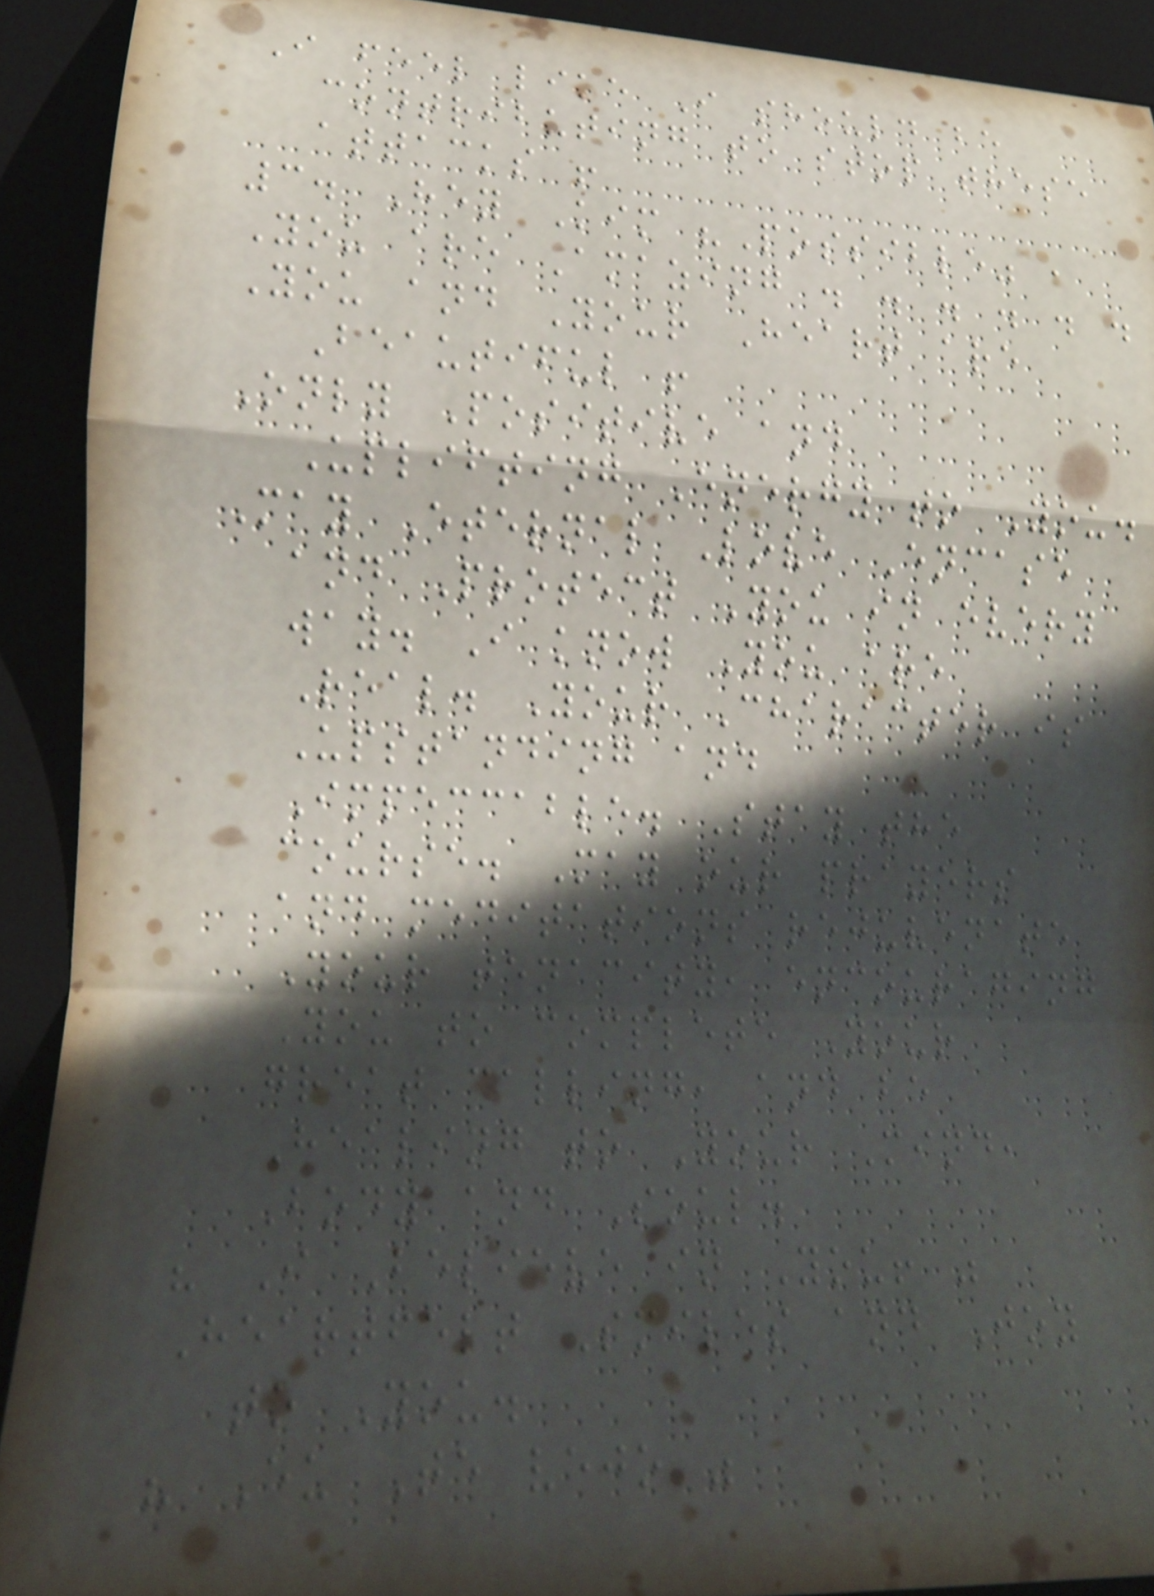I feel like I should be
contributing to stop these
attacks !
3. Hey Kim "Possible" ,
You are Amazing . . . . . .
You and Your Heart are
Beautiful !
Only Positive and
Uplifting Energy to You.
May Eternal Love Encase
and Protect You in every
way. I know You are
Real. Your Character is
Upstanding and
Impeccable. Stay the
course. May our prayers
and meditations rejuvenate
Your tenacity, encouraging
You to complete Your
great calling, and be
Healing to Your Mind,
Body and Soul.
" I Believe in You! "
Heartfelt Smiles and Joy
to You.
" Eu Te vejo "
